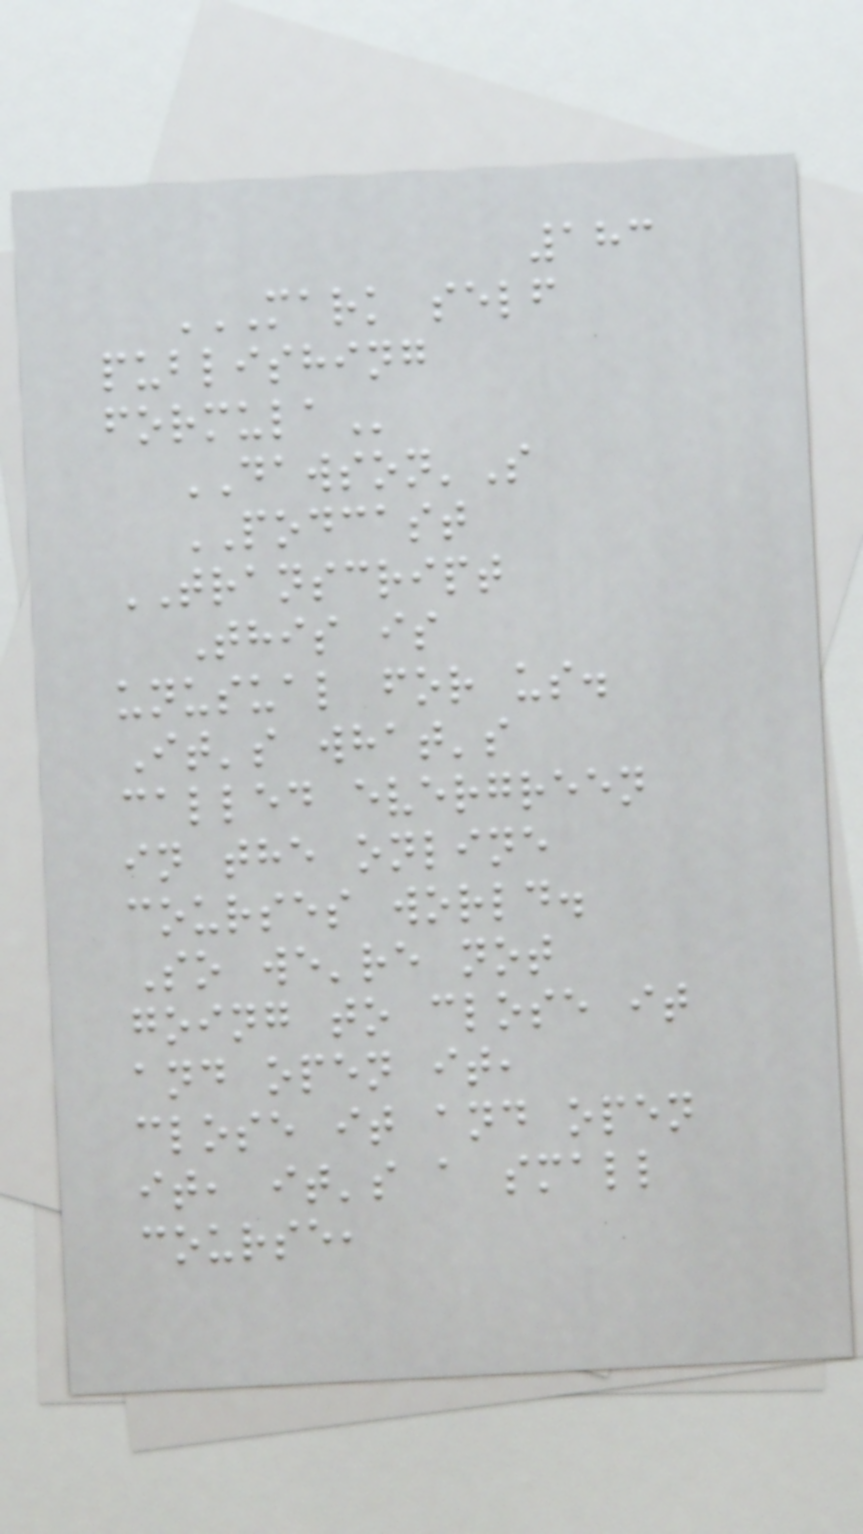183
MARK SELF
PUBLISHING
FORMULA
DAWSON'S
PODCAST
TRANSCRIPT
This is
unusual for us.
It's what's
called evergreen
in the online
courses world.
So we're not
going to close it
and open it,
close it and open
it, it's a small
course,
